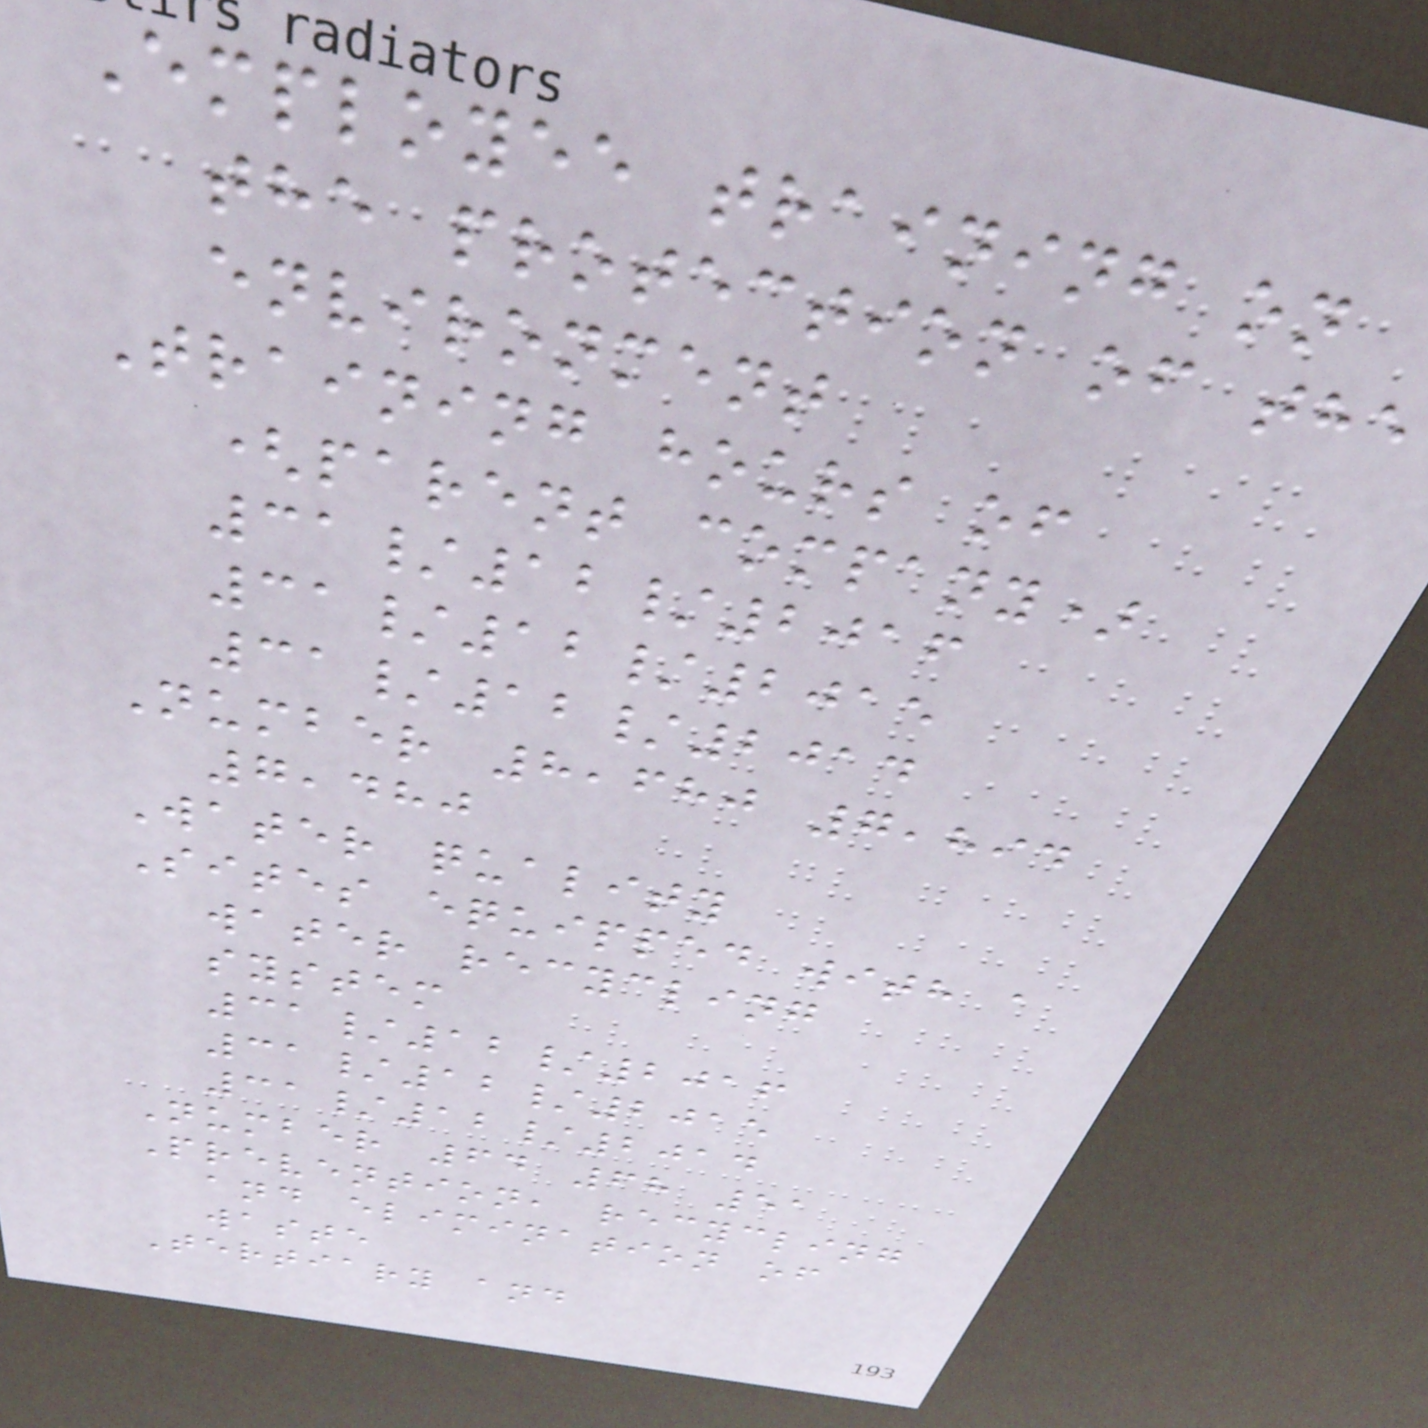Employee training on
the protection of the
environment
Training hours of
(parent company)
31/12/2016
31/12/2015
31/12/2014
Number 8,680 7,894
7,480
Water quality
Sites equipped with a
water recycling
system
31/12/2016
31/12/2015
31/12/2014
Number 64 68 51
Prevention, recycling
and elimination of
waste
Tertiary and
